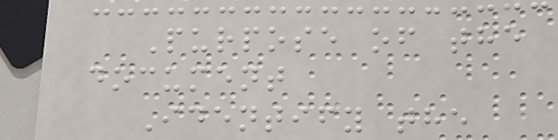Purpose of the
document
Identify the
